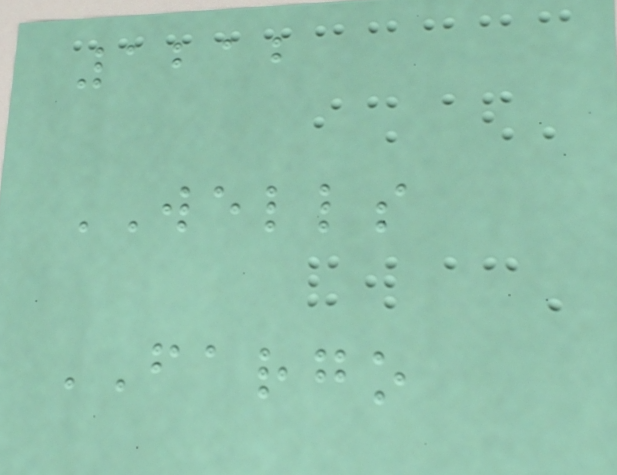1212
WELLS
FARGO
